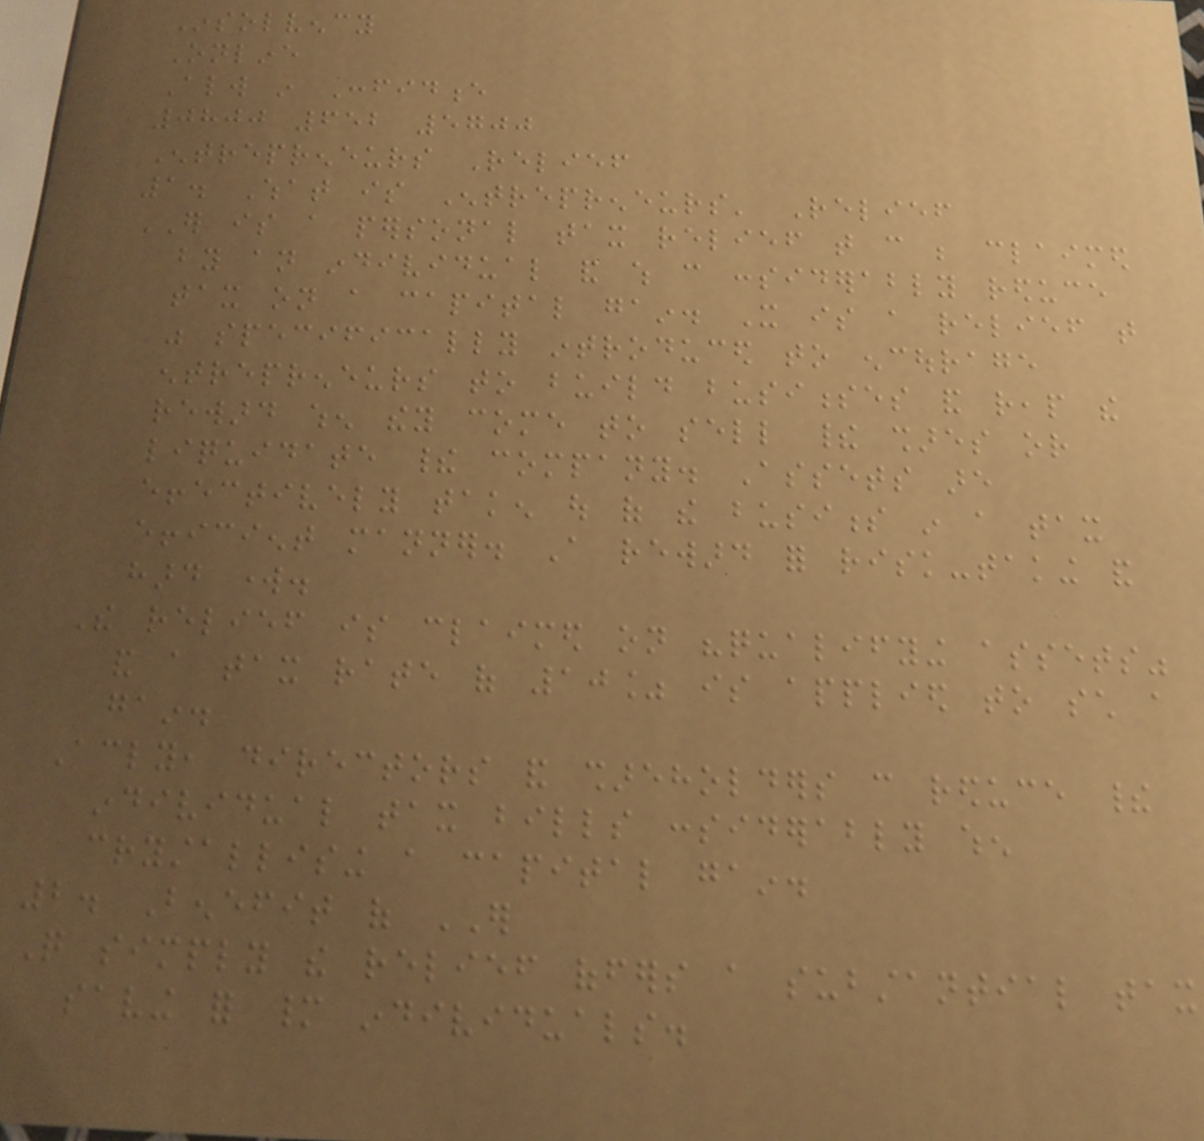Insolvency
Online
Always in Confidence
0800 652 5700
Entrepreneurs Relief
1. What is Entrepreneurs' Relief
ER is a personal tax relief that can be claimed
by an individual and which can considerably reduce
tax on a capital gain. It is a relief that
was specifically introduced to encourage
entrepreneurs to build businesses and reap the
reward when they come to sell their shares or
liquidate their company. Assets are
effectively taken out of the business in a tax
efficient manner. A reward for risk-taking and
hard work.
The relief is claimed on "qualifying assets"
and a tax rate of 10% is applied to such a
gain.
Accordingly, directors and shareholders can reduce their
individual tax bills considerably when
crystallising a capital gain.
2. Benefit of ER
Quite simply the relief offers a substantial tax
saving for many individuals.
